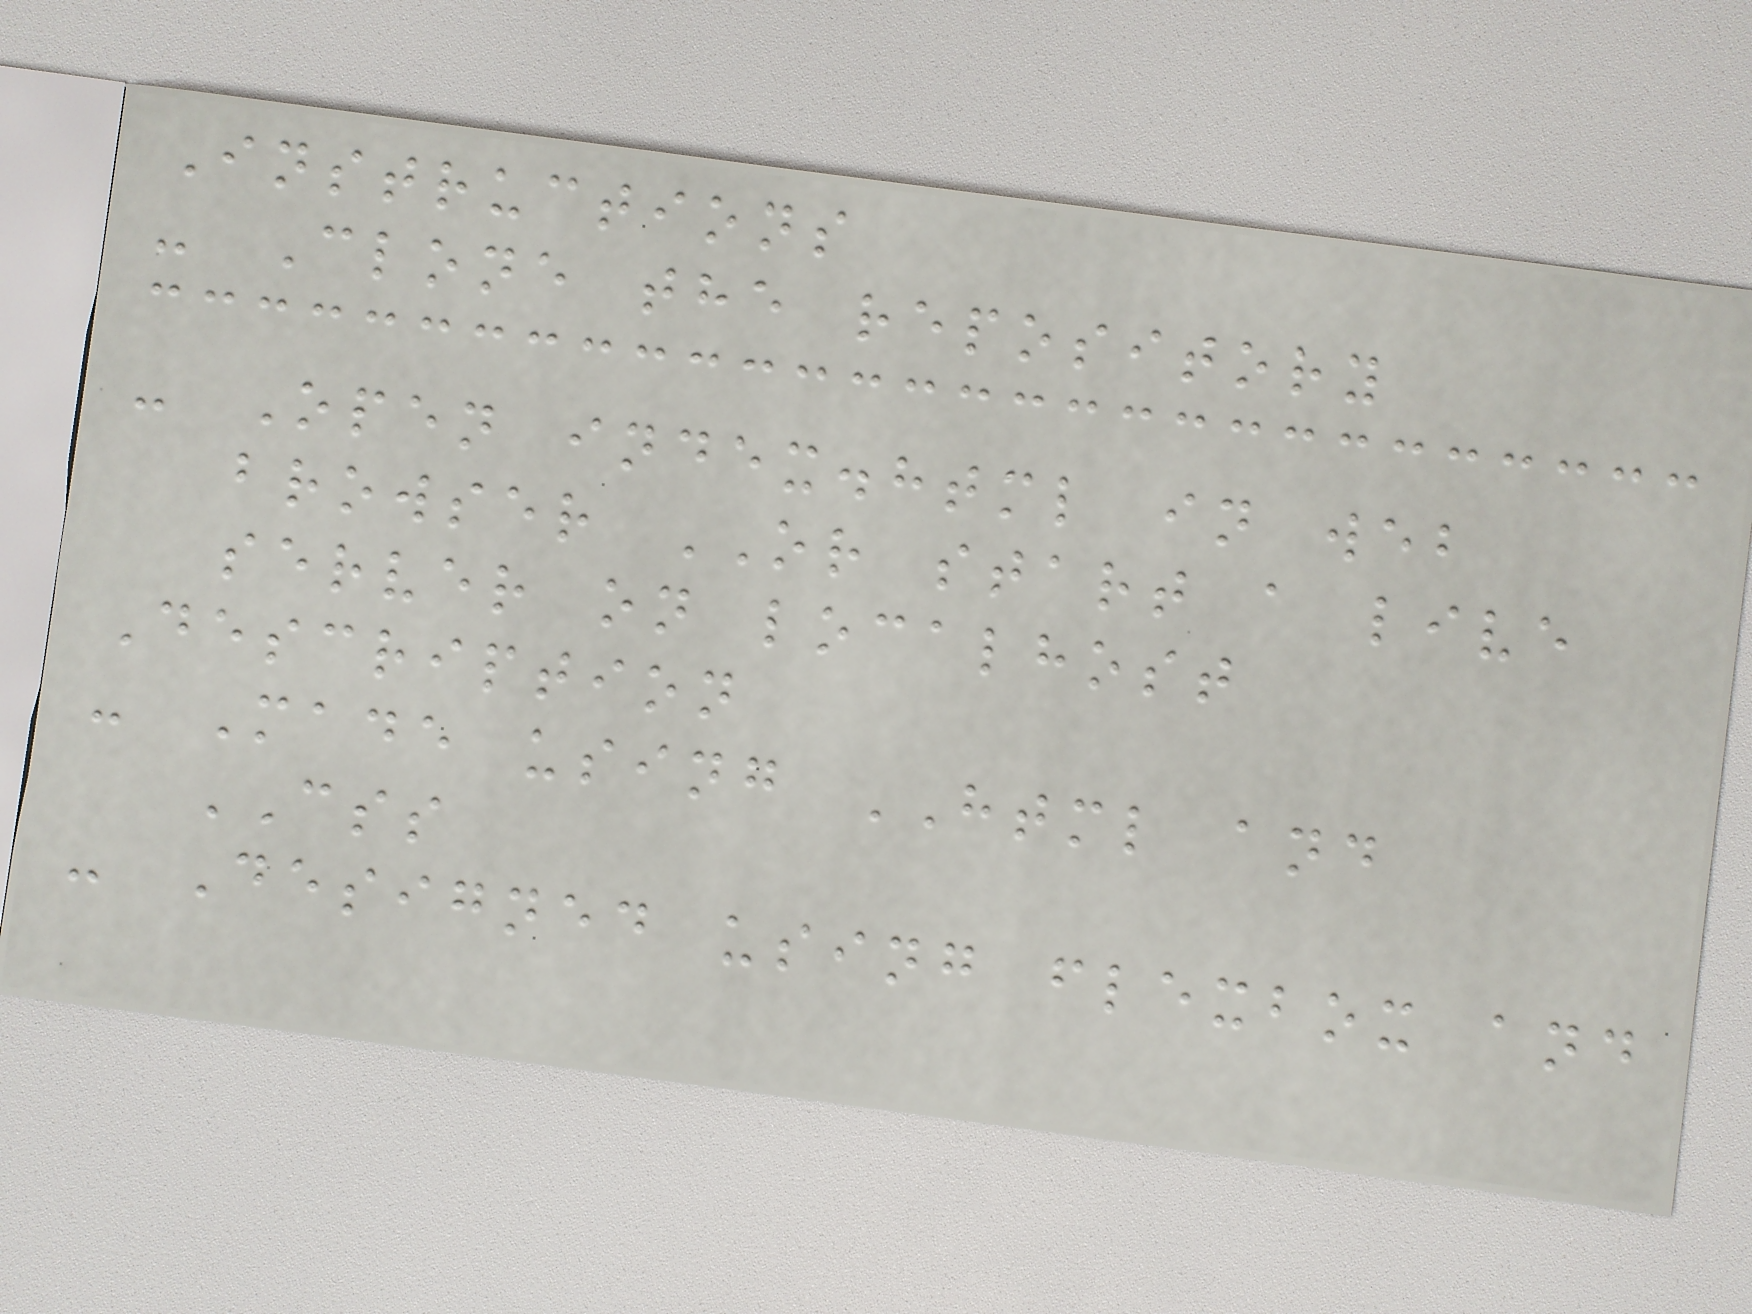Instructions
- Clone the repository
- Open index.html in web
browser OR start a live
server on localhost
Description
- Made using HTML and
CSS
- Designed using flexbox and
